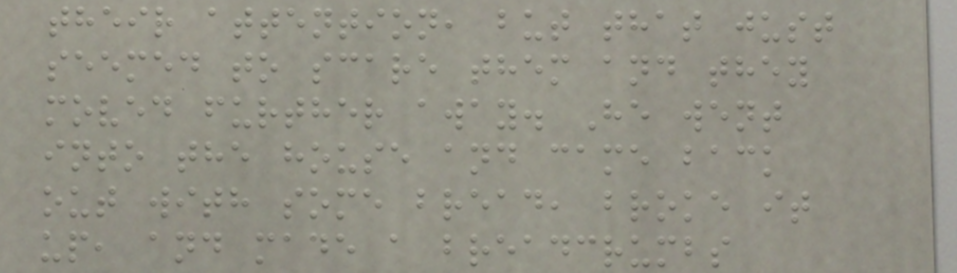their attention, but that just
seemed to scare them and they
moved further away. He went
into the house and came back
out with some bread, broke it
up, and made a breadcrumbs
